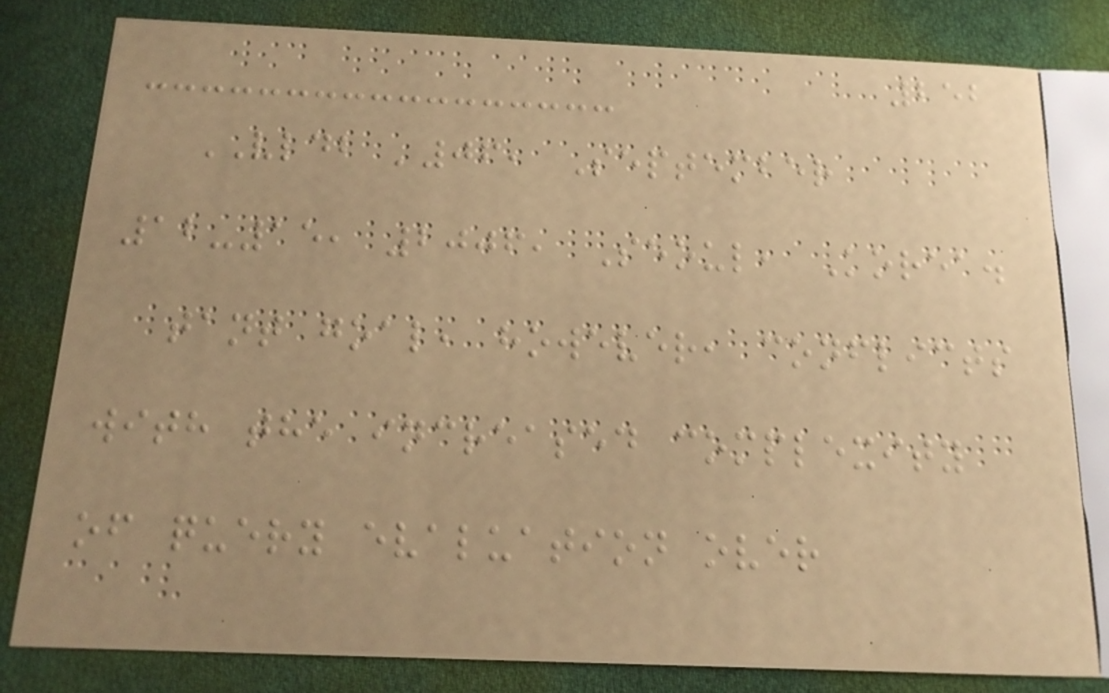252
VLDB '06, September
12-15, 2006, Seoul, Korea.
tant goal, however, conflicts
with the increased complexity
of query evaluation over
